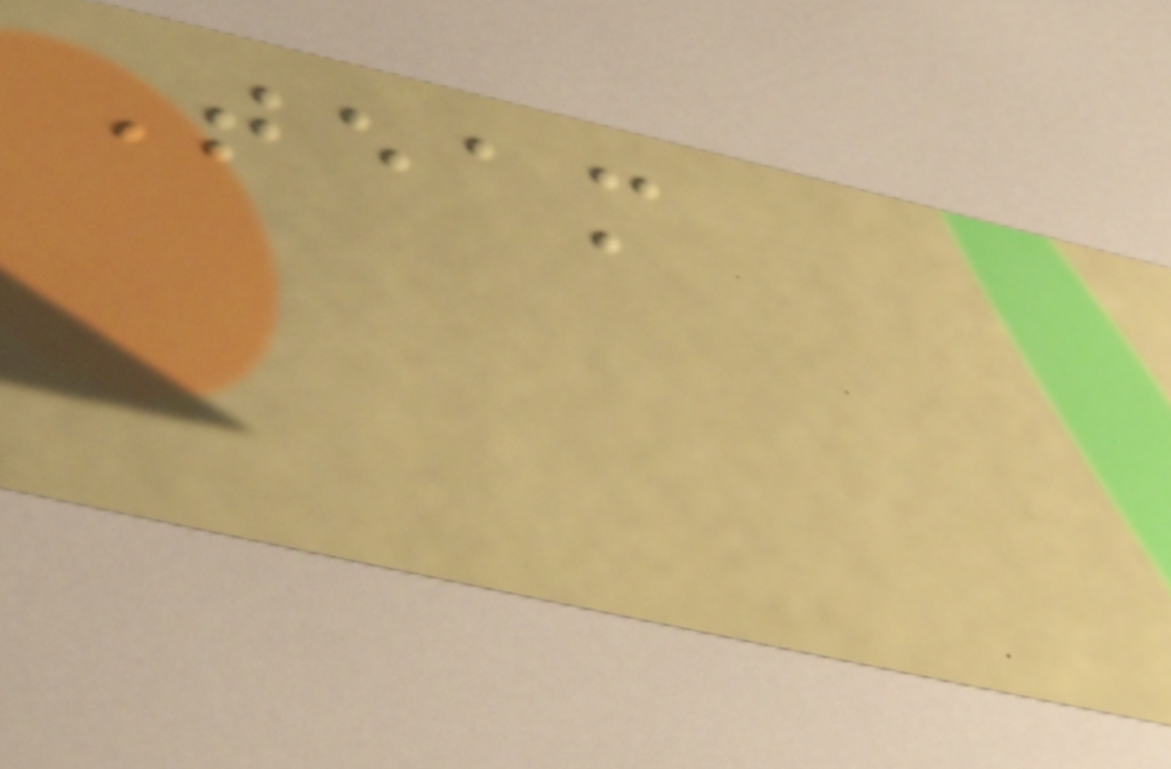Team
